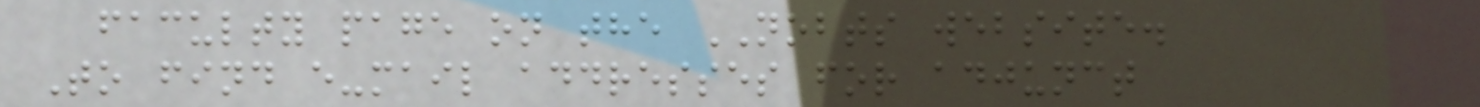faculty page on the NOBTS website.
To find e-mail addresses for adjunct
